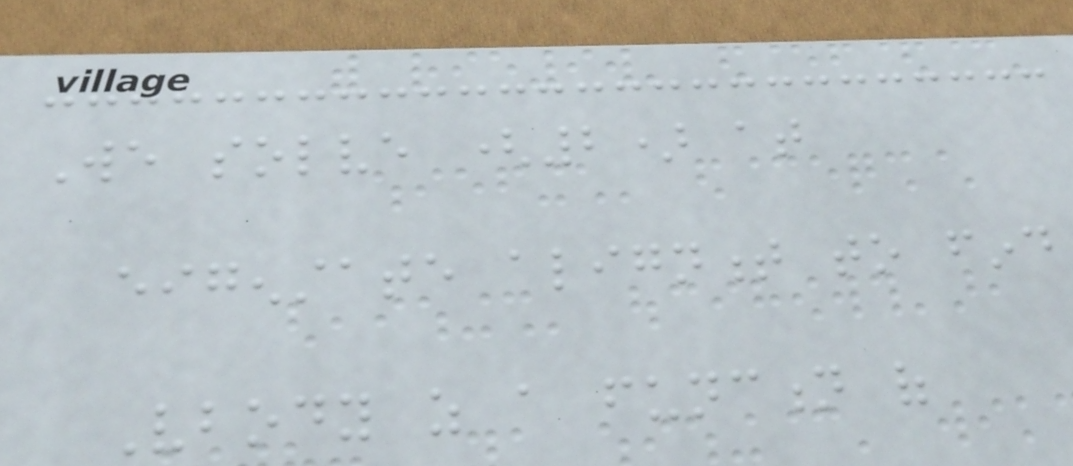We solve (2) at
eigenstate alignment to find
Vbody as a function of
